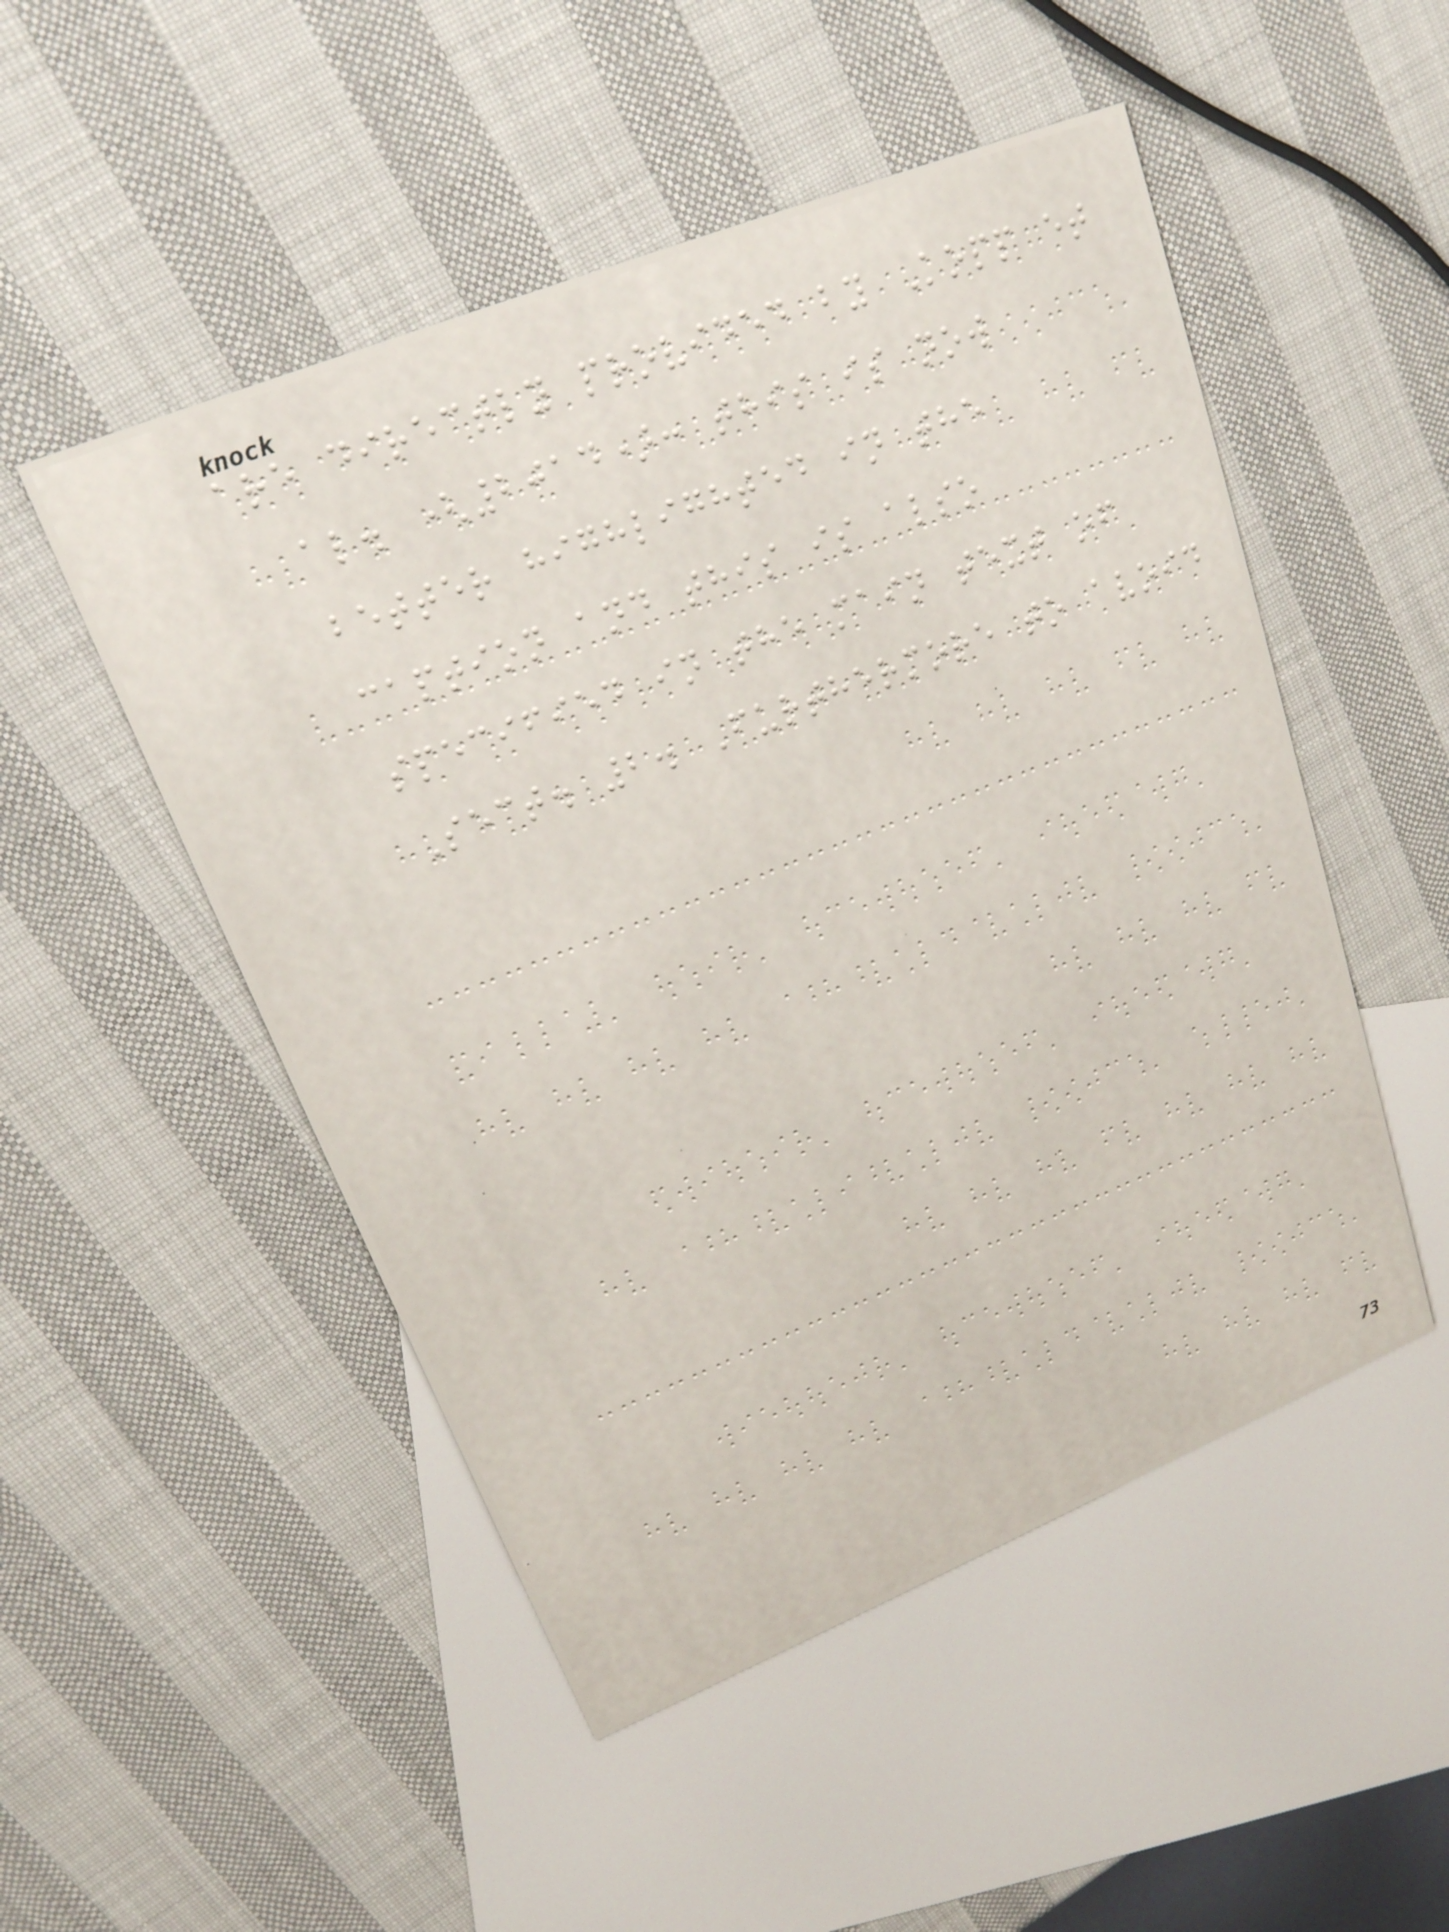are directly provided by Kopp et
al. (2014): this is now
better highlighted in the
caption and this is also
specified in the main text of
Sect. 2. Furthermore to avoid
